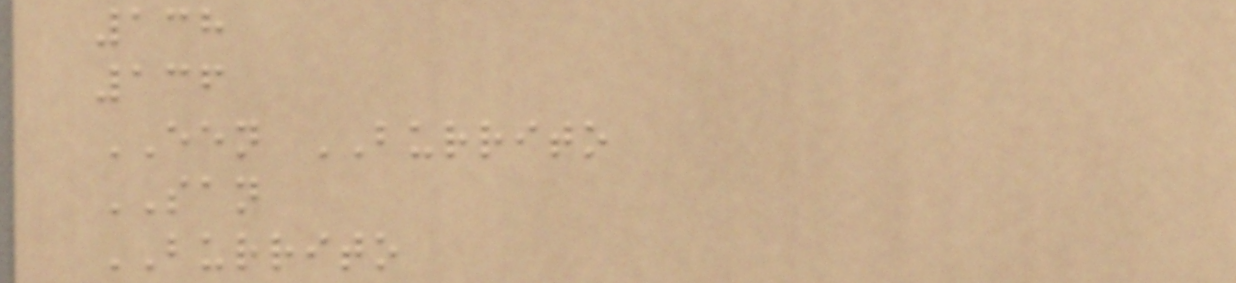138
136
EEN BURRITO
SAN
BURRITO
